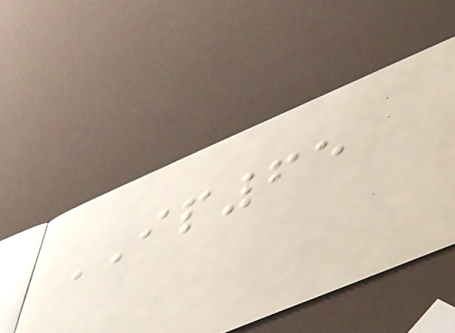IP65
